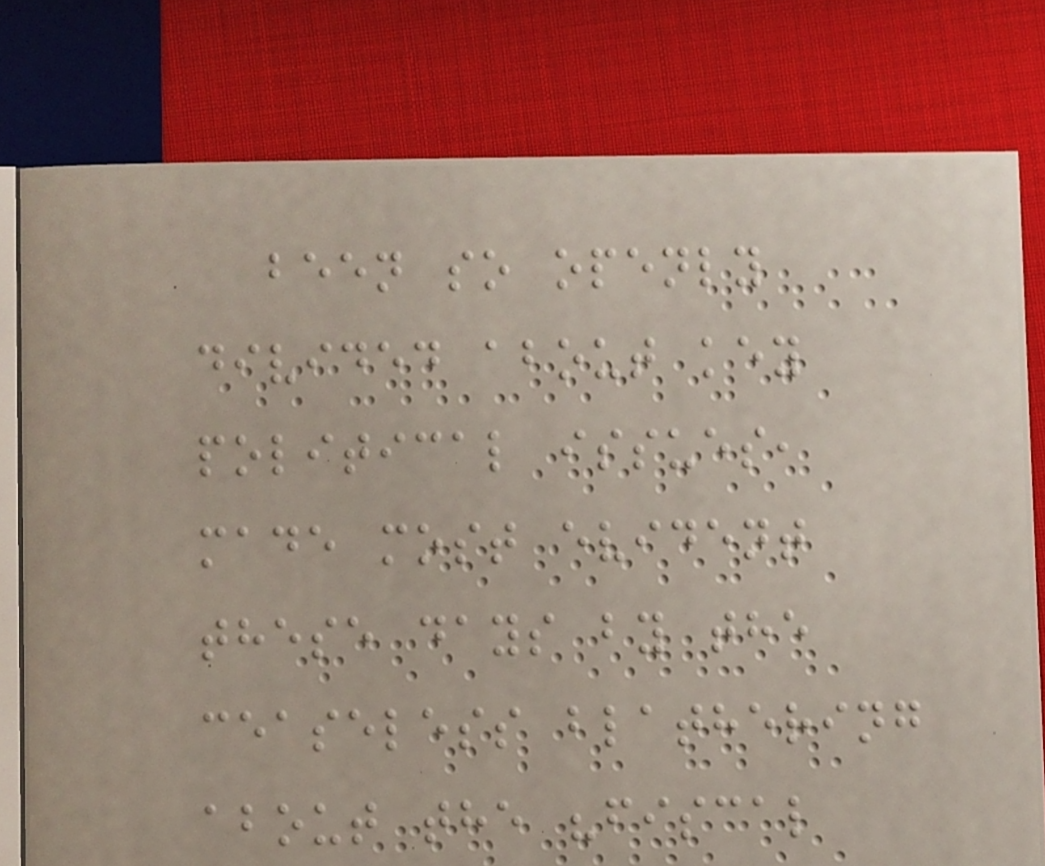been so openly
divided about key
political issues,
made most evident
these days by the
ceaseless blathering
about the "fiscal
